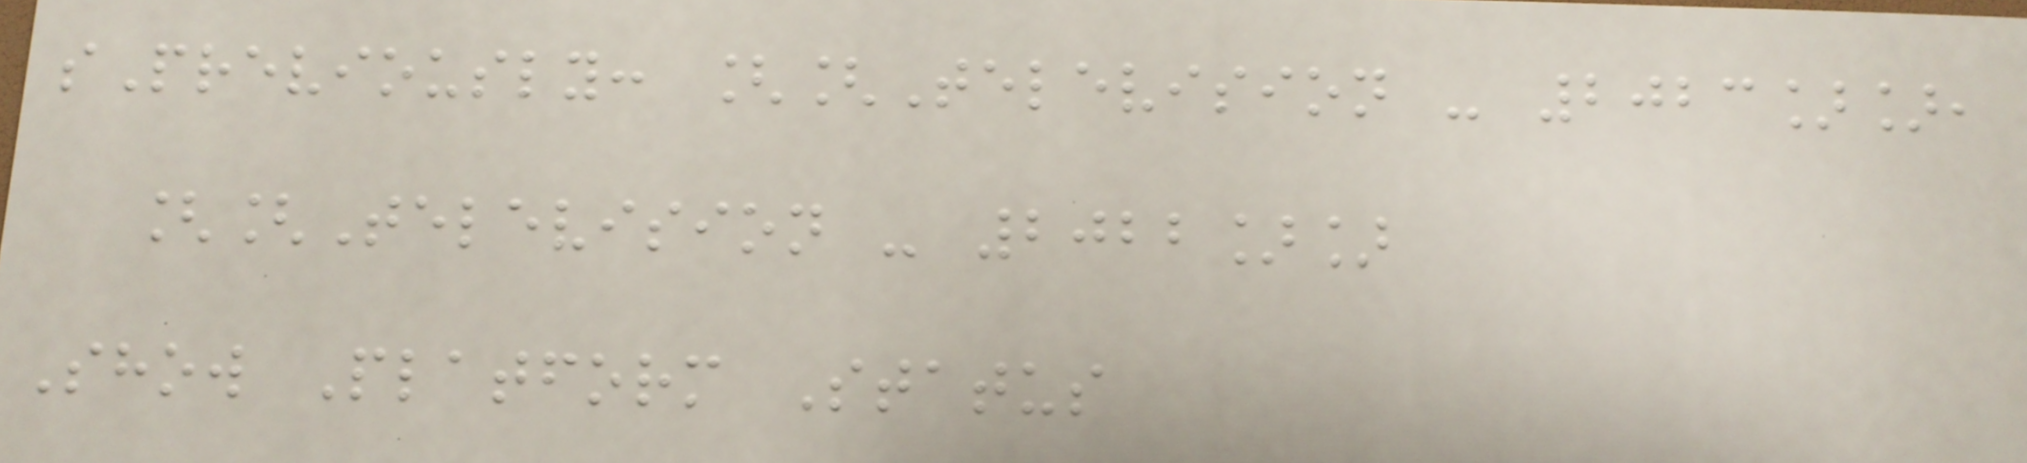sPreviously: [[Television - 2023]],
[[Television - 2022]]
Show Platform Status
